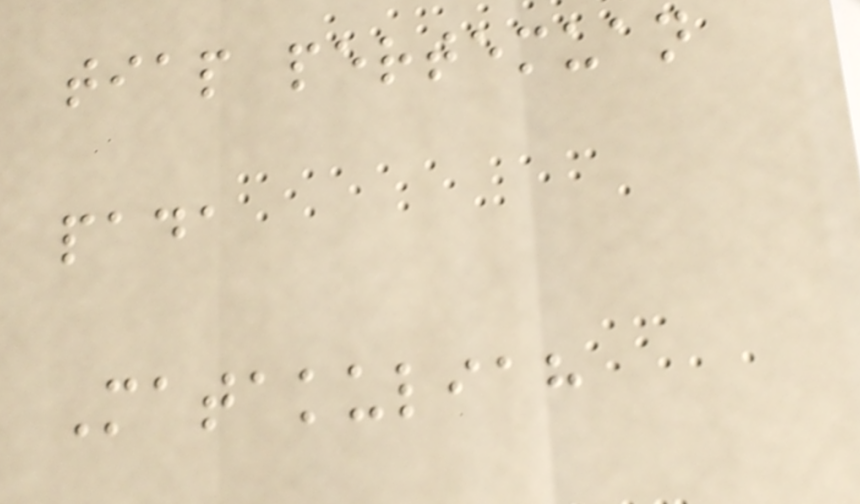tiap pertemuan
pada
Matakuliah
